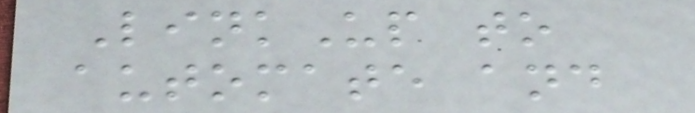LinkUp to
automate and
